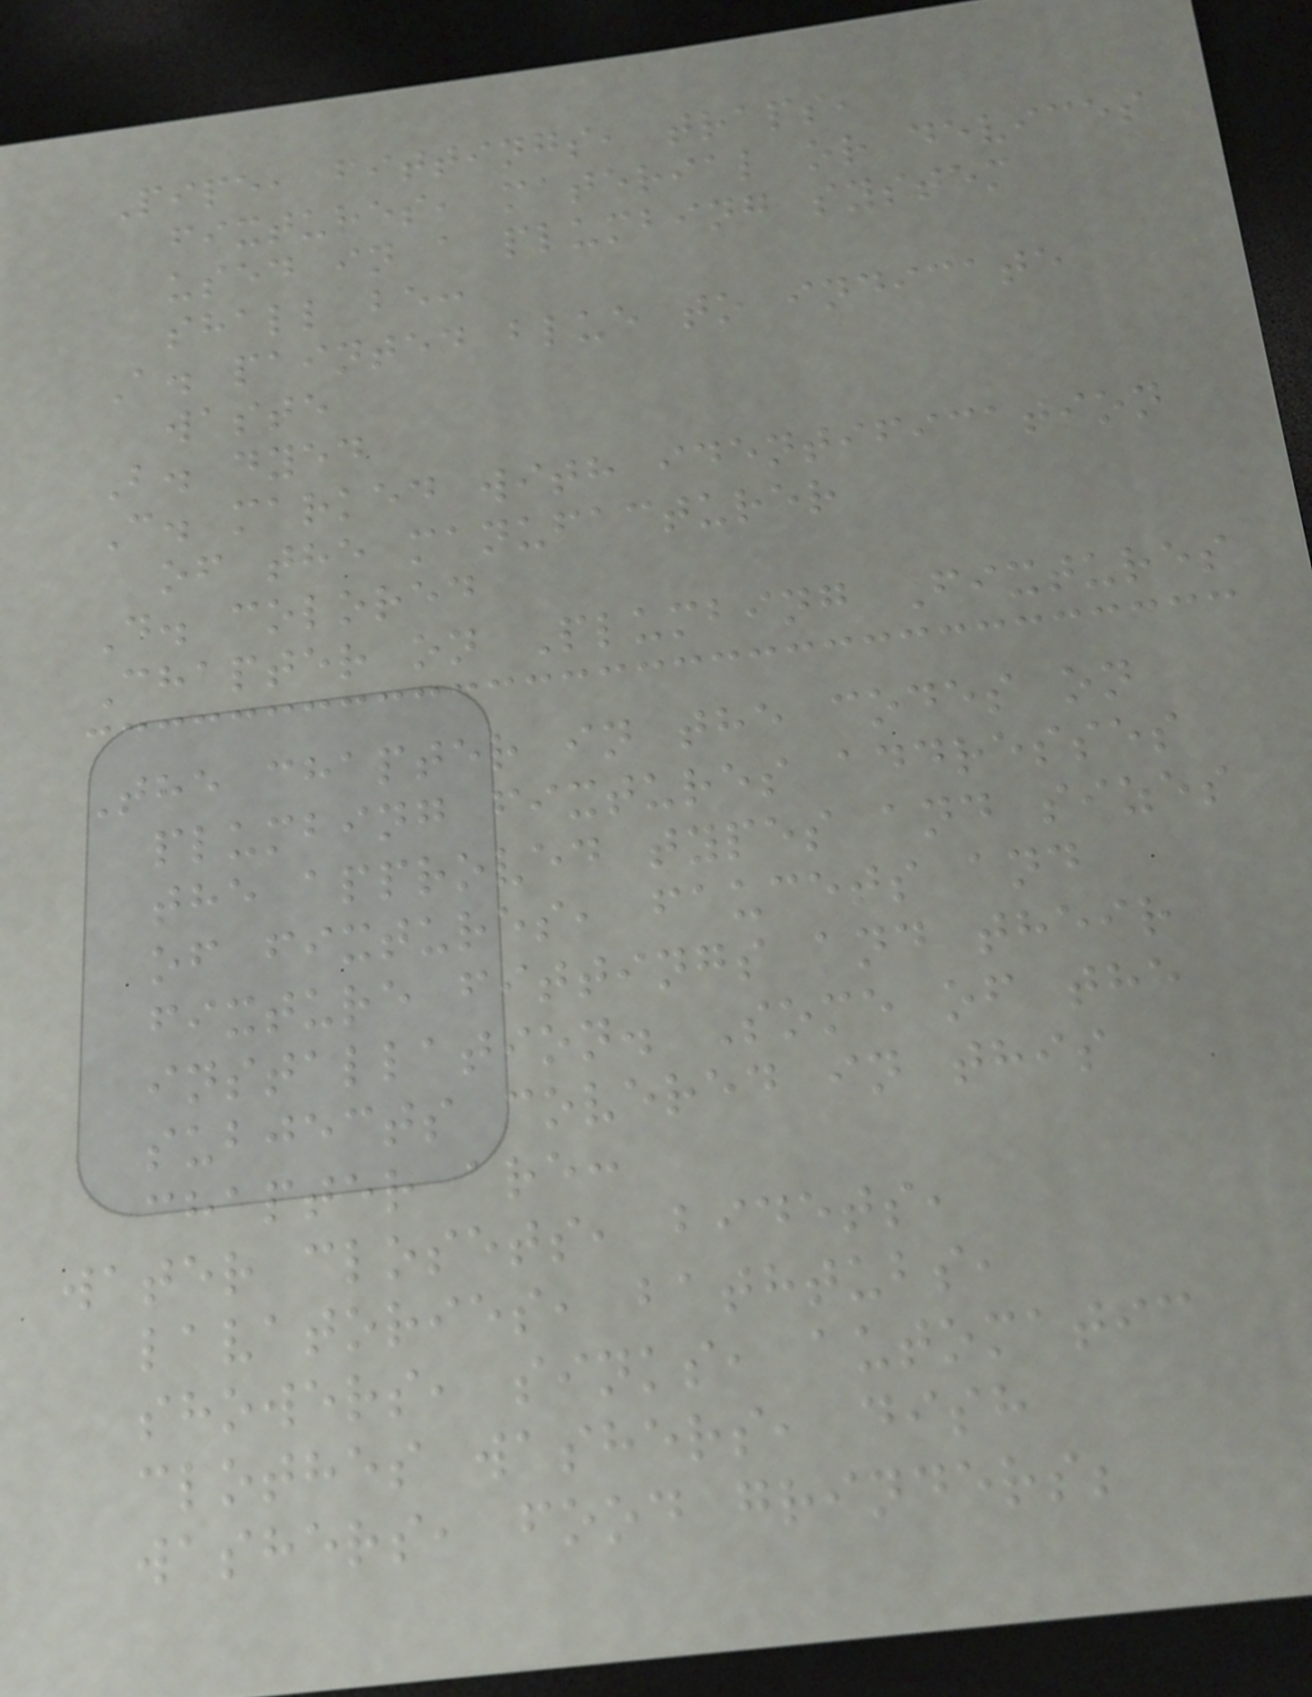Pipe, fittings, traps,
fixtures, material or devices
used in a plumbing system
shall be:
A. painted blue to indicate
waste
B. dyed
C. marked with identification
of the manufacturer
D. colored
Chapter on Plumbing Fixtures
The chapter in the codes on
plumbing fixtures addresses
the approved types and sizes
of fixtures, faucets and
fixture fittings and their
installation. Some of the
subjects covered in this
chapter are:
water closets, bidets,
lavatories, bathtubs,
showers, sinks, automatic
clothes washers, dish
washers, food grinders;
